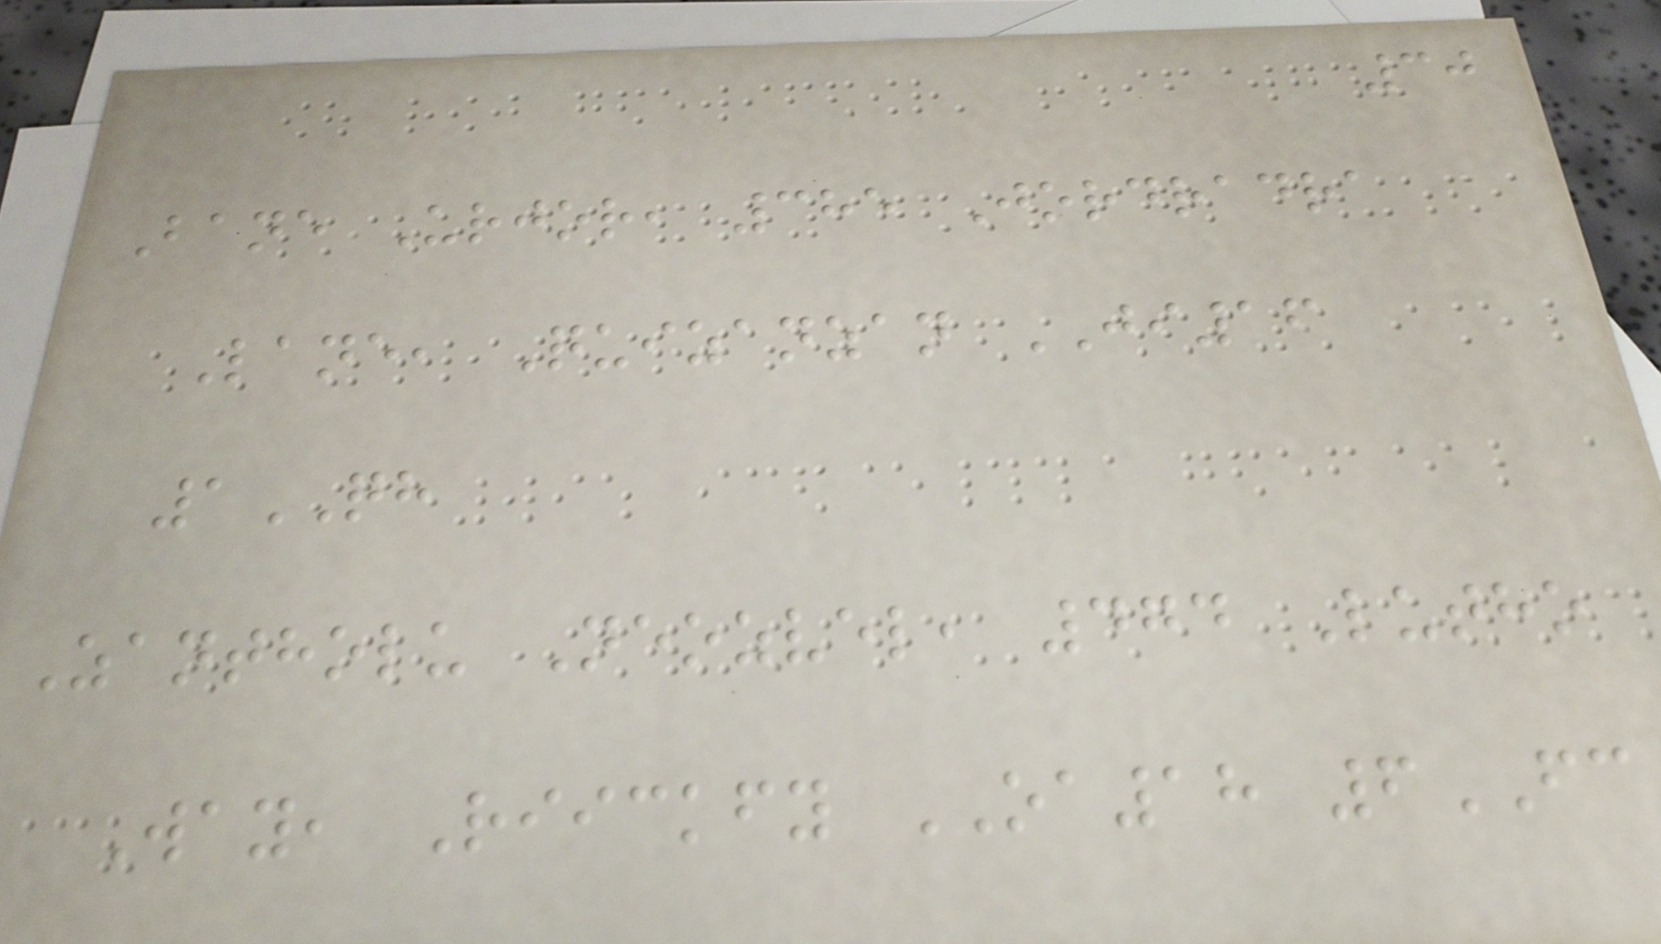30
Bane Urjor, 385 Jordradra
Lane, Quizanzan JI16
1QH
Zantholu Neozvel, 474 Lutho
Way, Riickfy OA18 6FC
